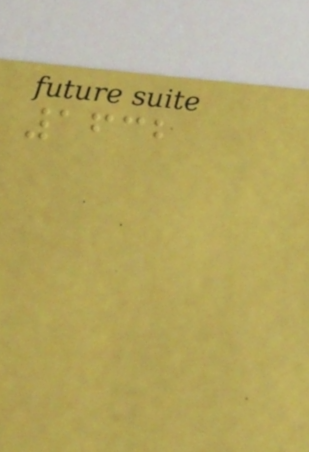1632
